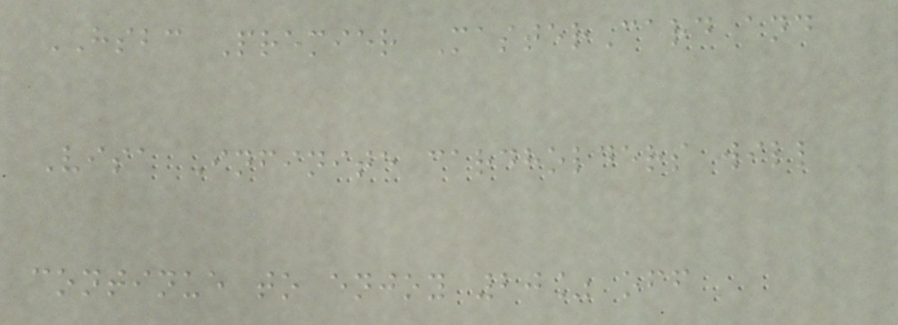HSBC Premier MasterCard and
Visa Infinite cardholders will
continue to enjoy 20% off
